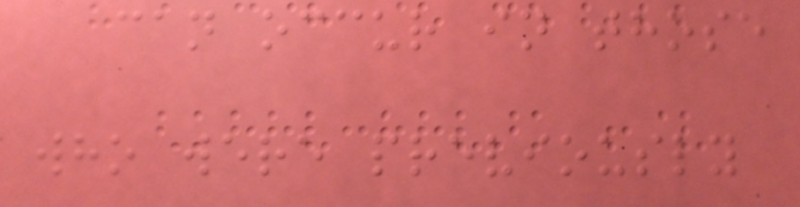can occur in those
who were previously
